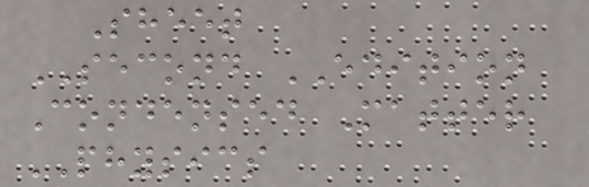Sheet
SECOND EDITION
Condensed Matter
PHYSICS
